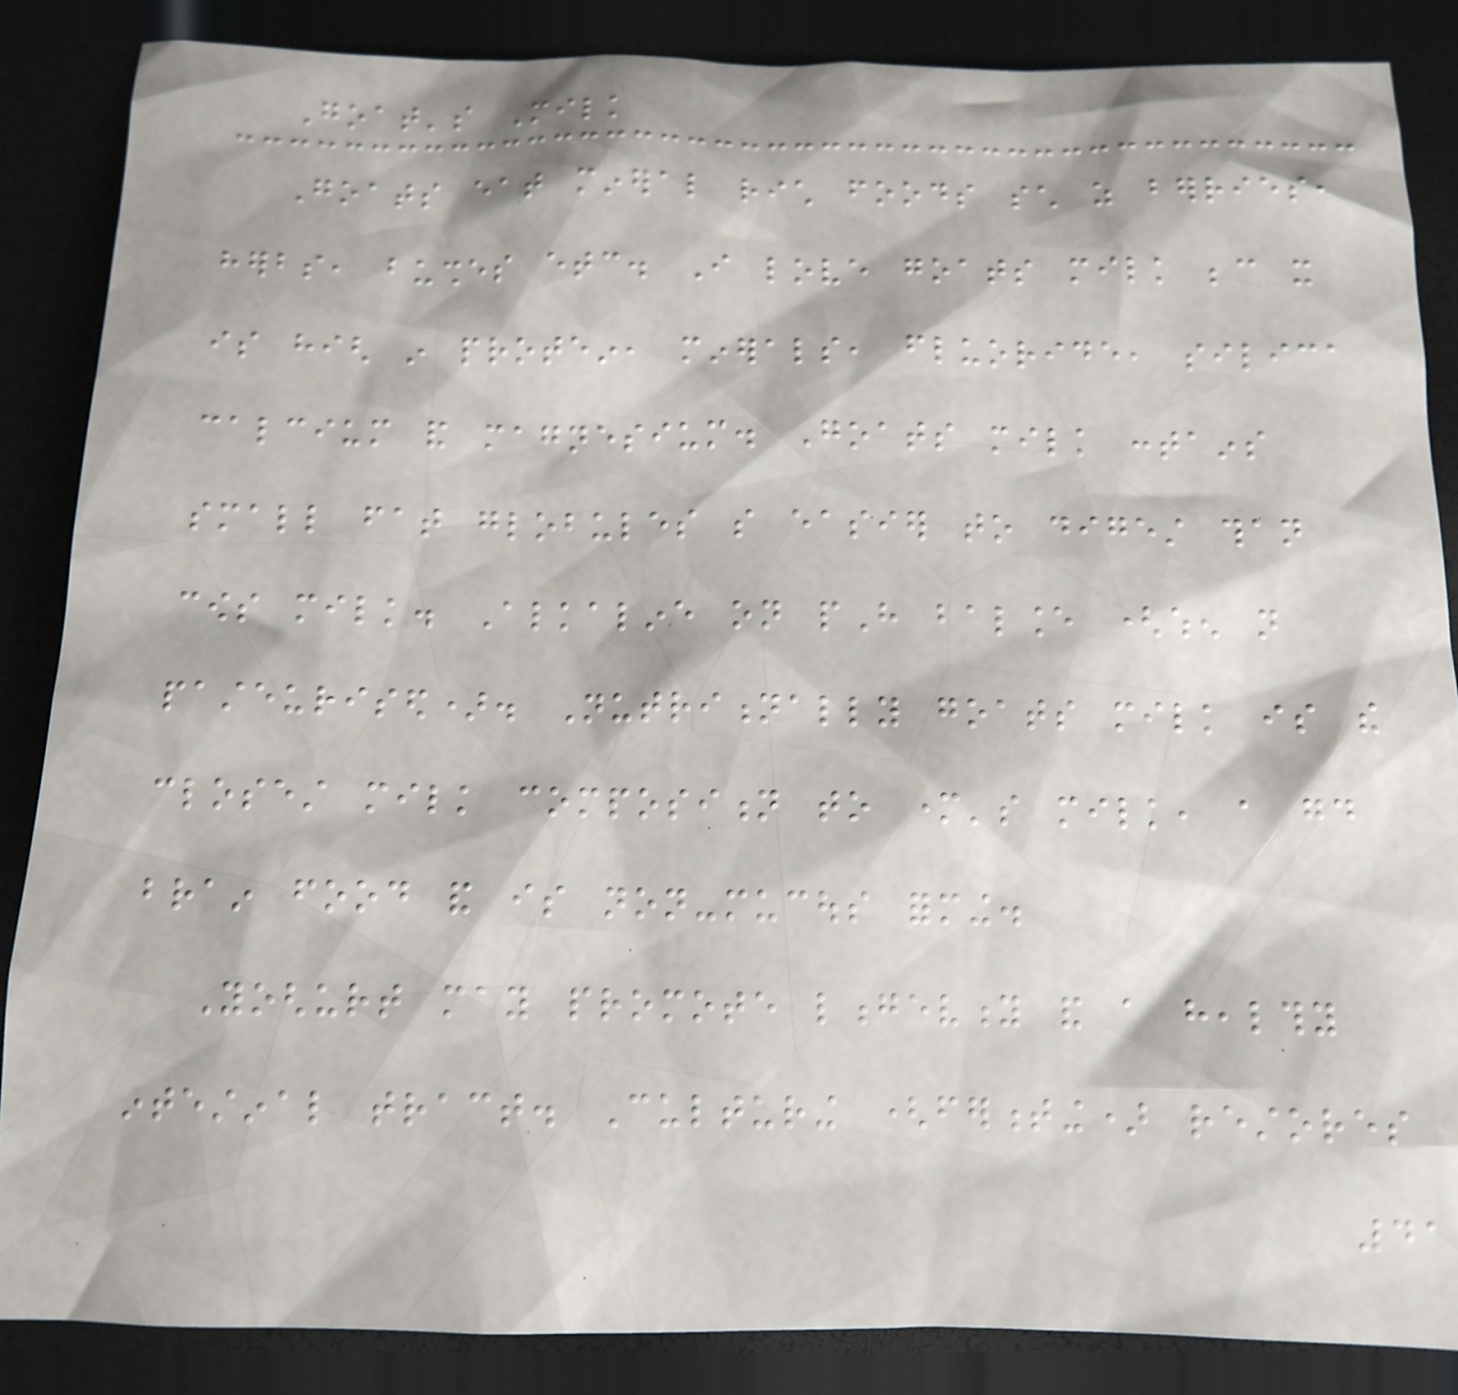Goat's Milk
Goats eat mineral rich foods such as berries,
herbs, bushes etc. I love goats milk because it
is high in protein, minerals, fluoride, silica
calcium and magnesium. Goats milk contains
small fat globules so easier to digest than
cows milk. Alkaline on pH balance (when not
pasteurised). Nutritionally goats milk is the
closest milk composition to mother's milk, a good
brain food and is non-mucous forming.
Yoghurt may promote longevity and a healthy
intestinal tract. Culturing (fermenting) restores
41
